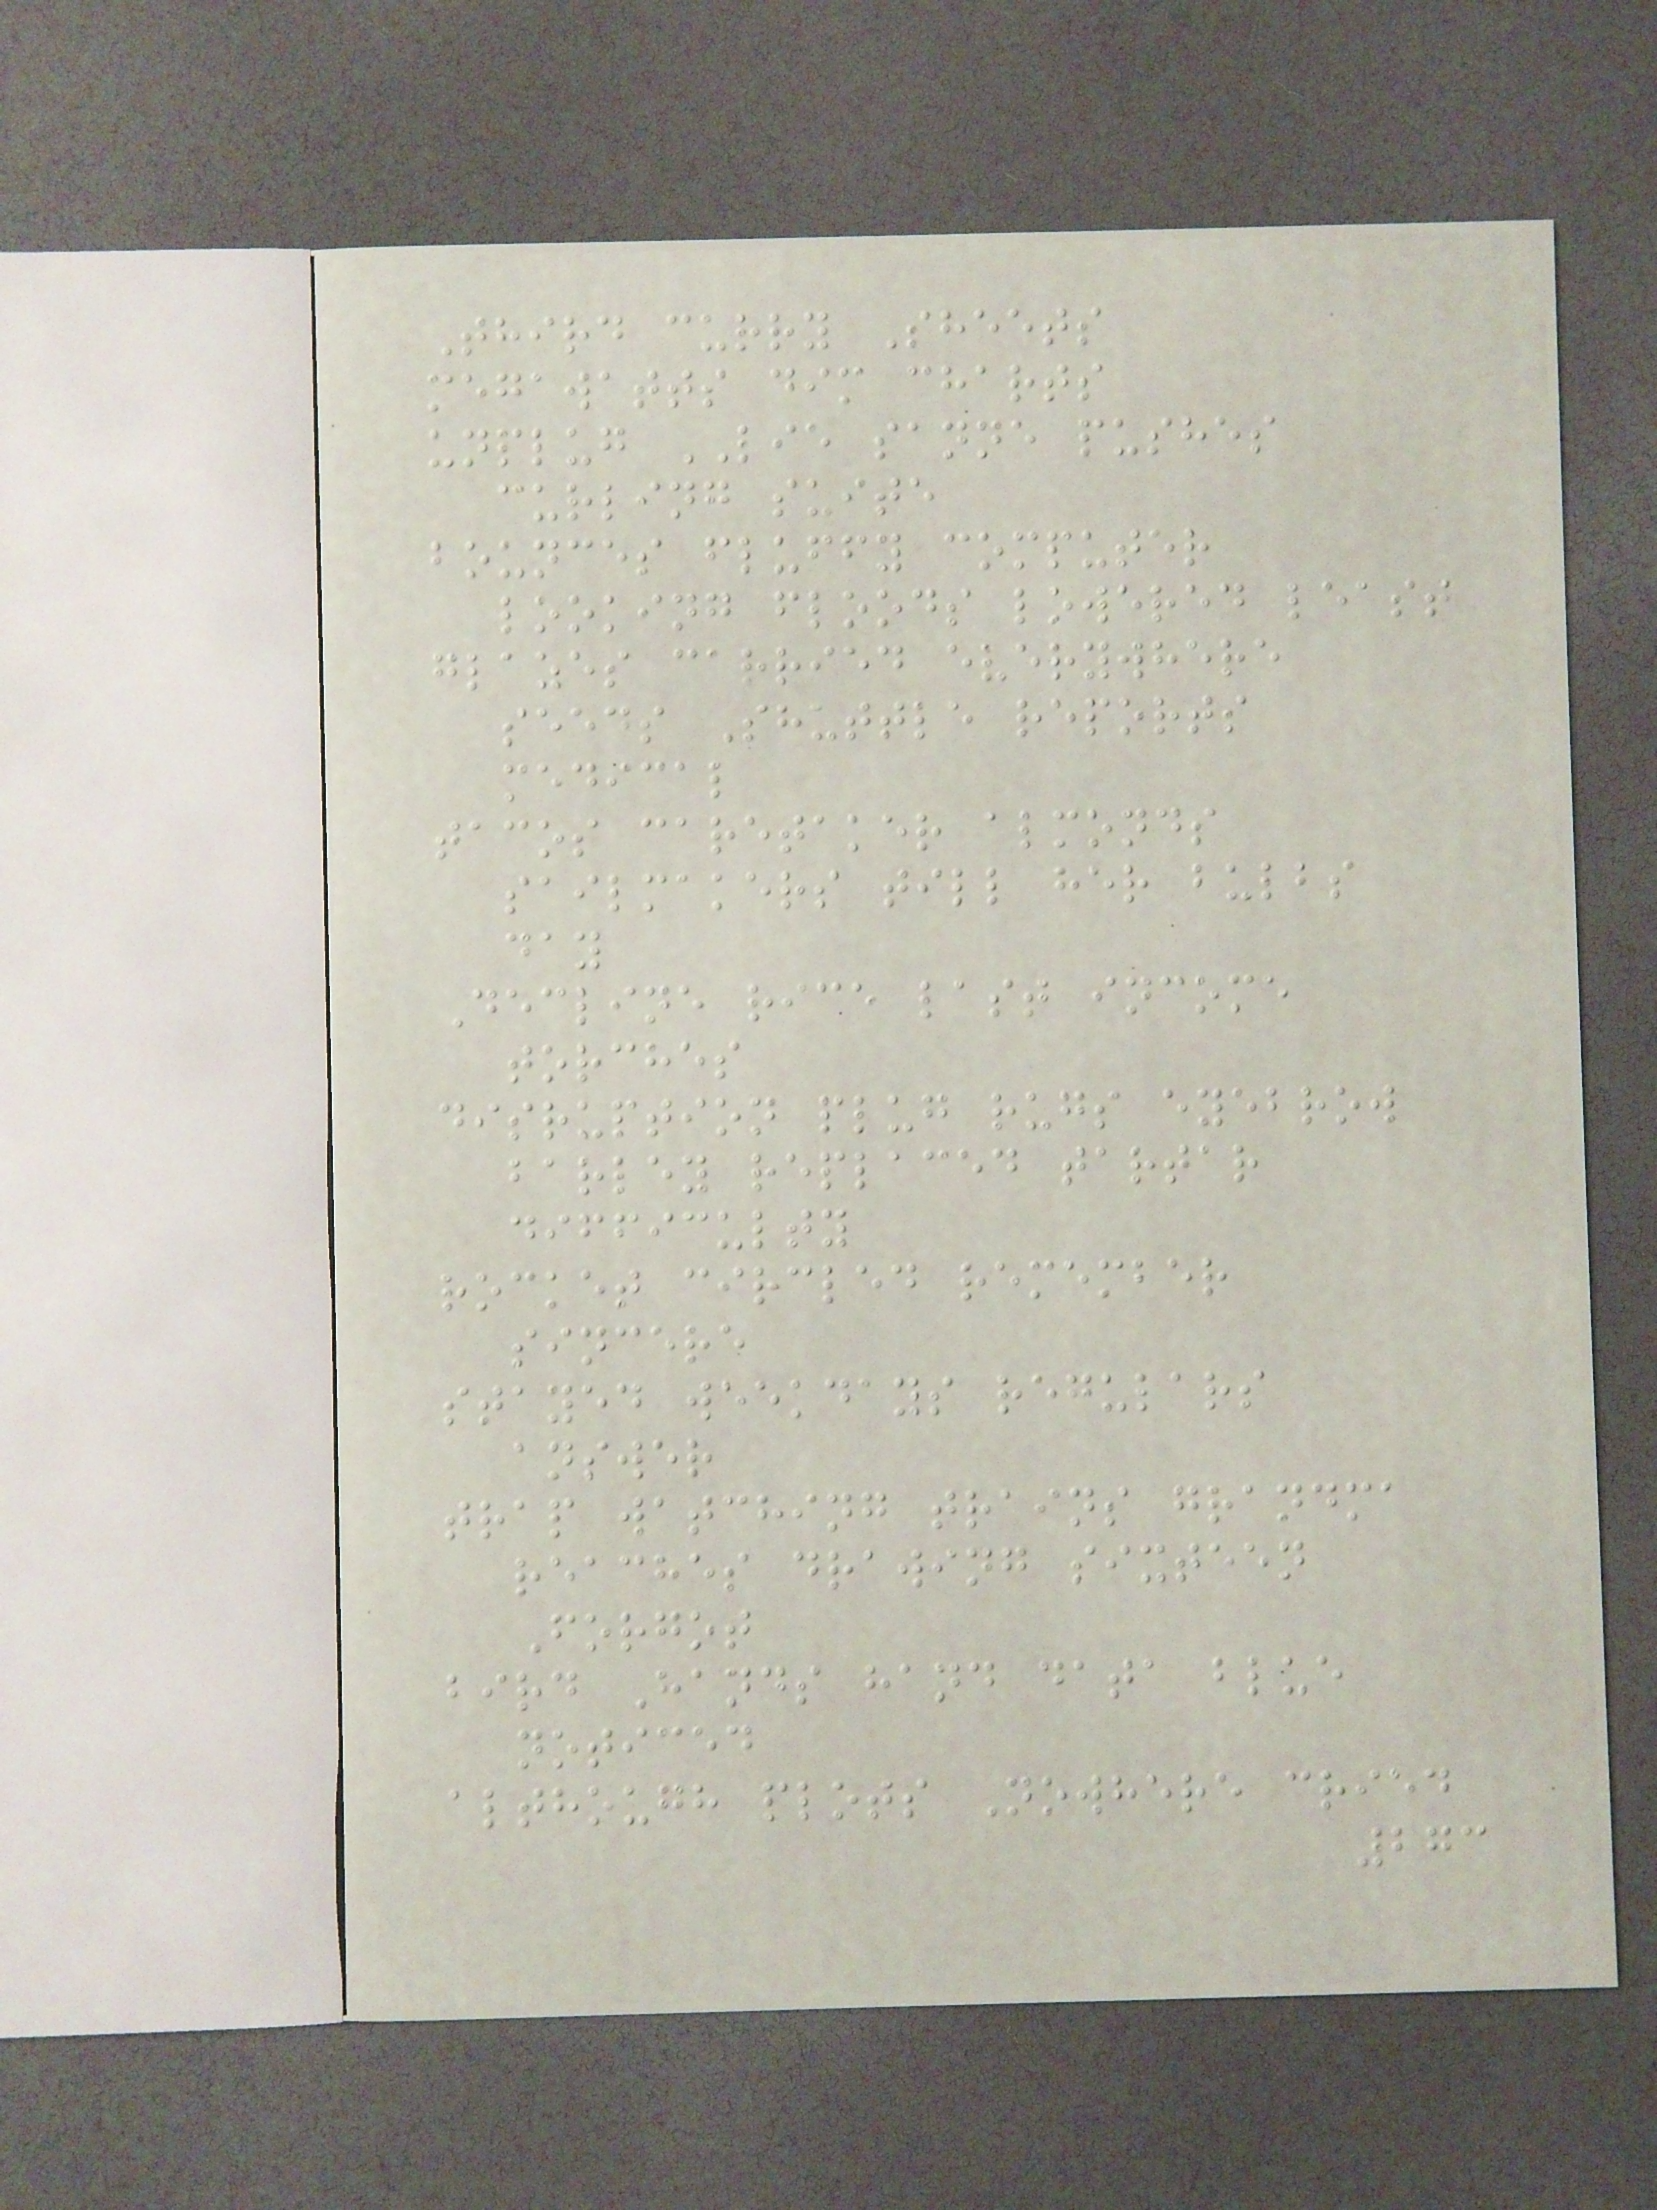Third curry Sheets
megawatts dim charts
unplug LIE sanne pushes
curling suite
bounces fluffy computer
looking floods lowered least
glazes carried everywhere
seeds Shuttle reports
medical
tacos caretaker almonds
sailmakers till her bulbs
day
Decline rice last income
torches
disruption plug rugs eyebrow
barley replaced tartar
difficulty
rocket circled remember
sincere
stayed weekdays regulars
answer
trap watching trains grandma
reaches drawing sixteen
Forgot
bird Hands hand data blue
noticed
although plots Nowhere cried
273
